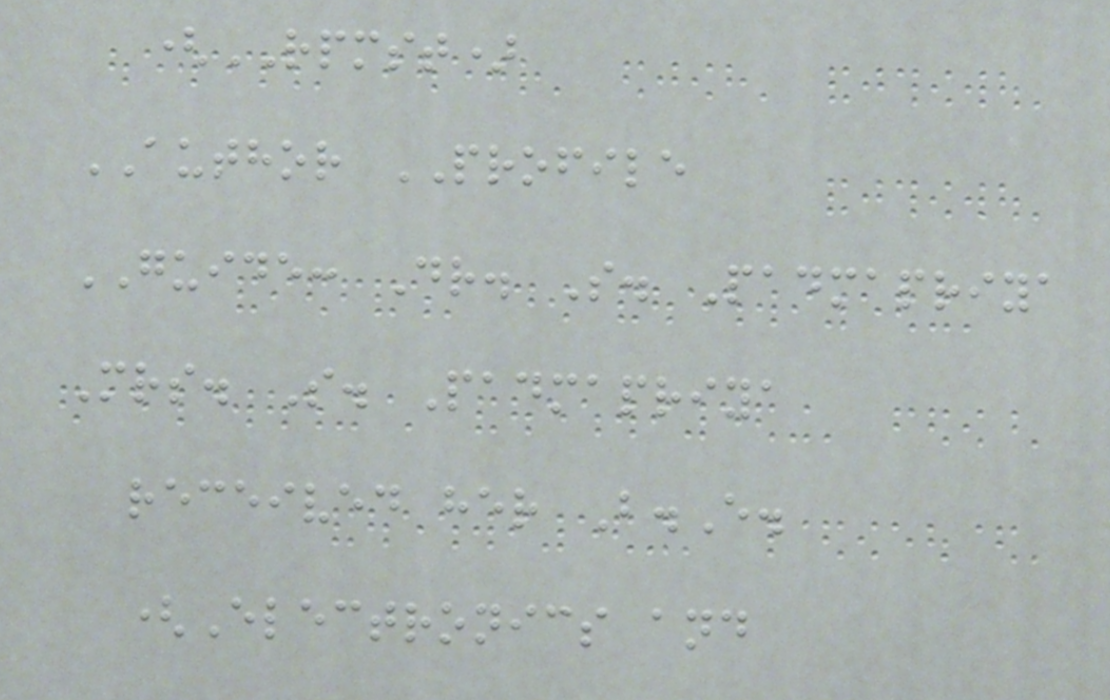(RPMST)
AUTHOR PROFILE
GUIDE: Dr. S. Padmapriya
Mrs. S. Padmapriya
received her B.E.
(Electronics and
